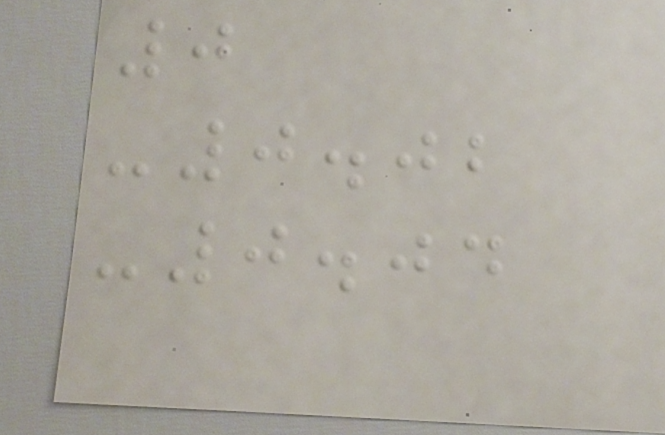0
-0.02
-0.04
